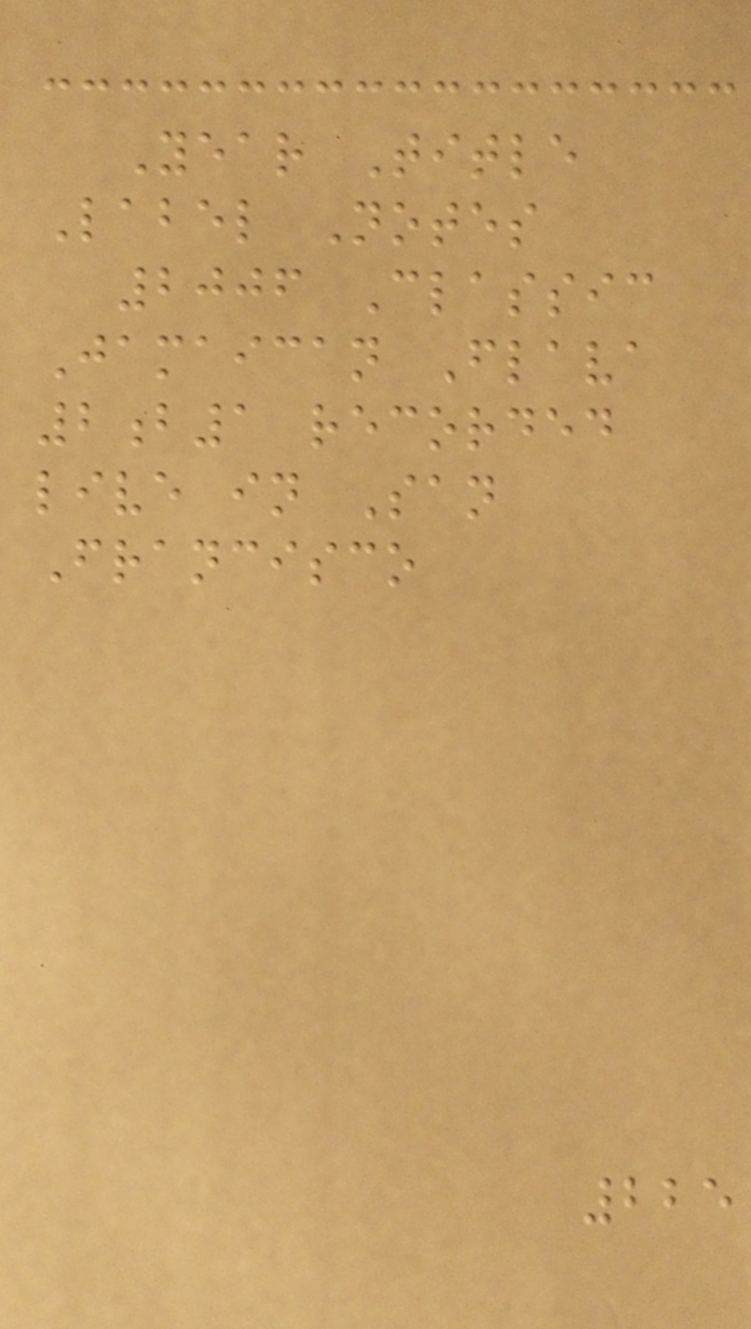Year Title
Label Notes
2006 Classic
Jamaican Flava
2b1 recorded
live in San
Francisco
225
